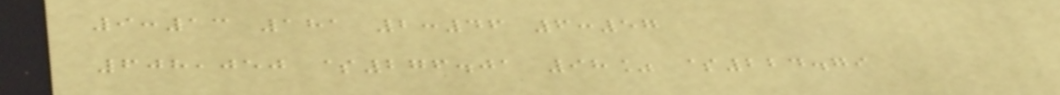9:13 181 2:46 6:57
608,050 $276.01 98% $224.79
